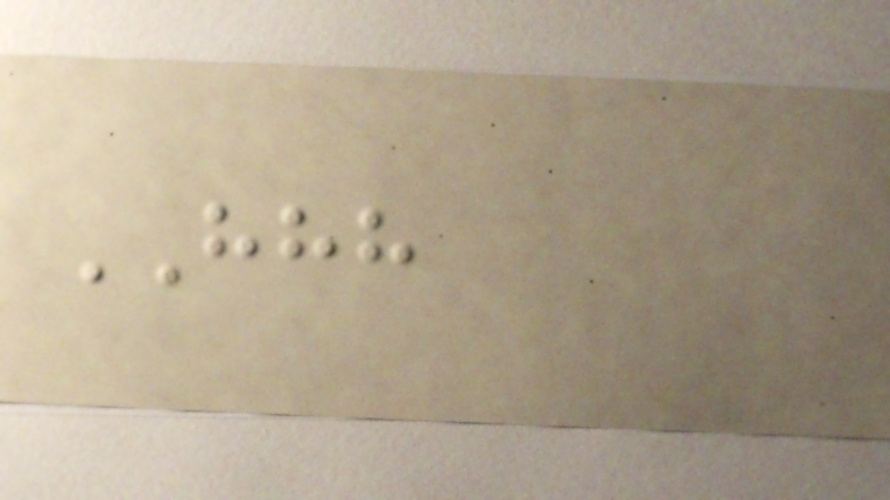HHH
